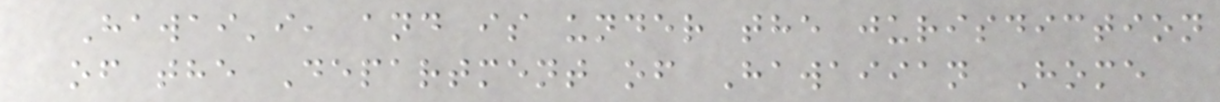Hawai'i, and is under the jurisdiction
of the Department of Hawaiian Home
